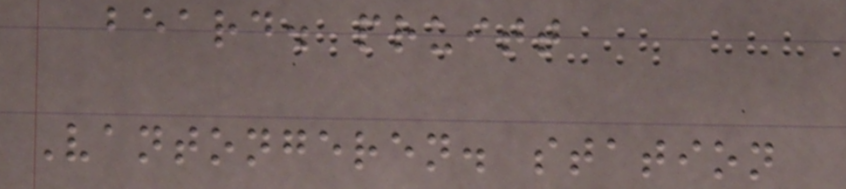beard. pruitt
Vantongeren. station
